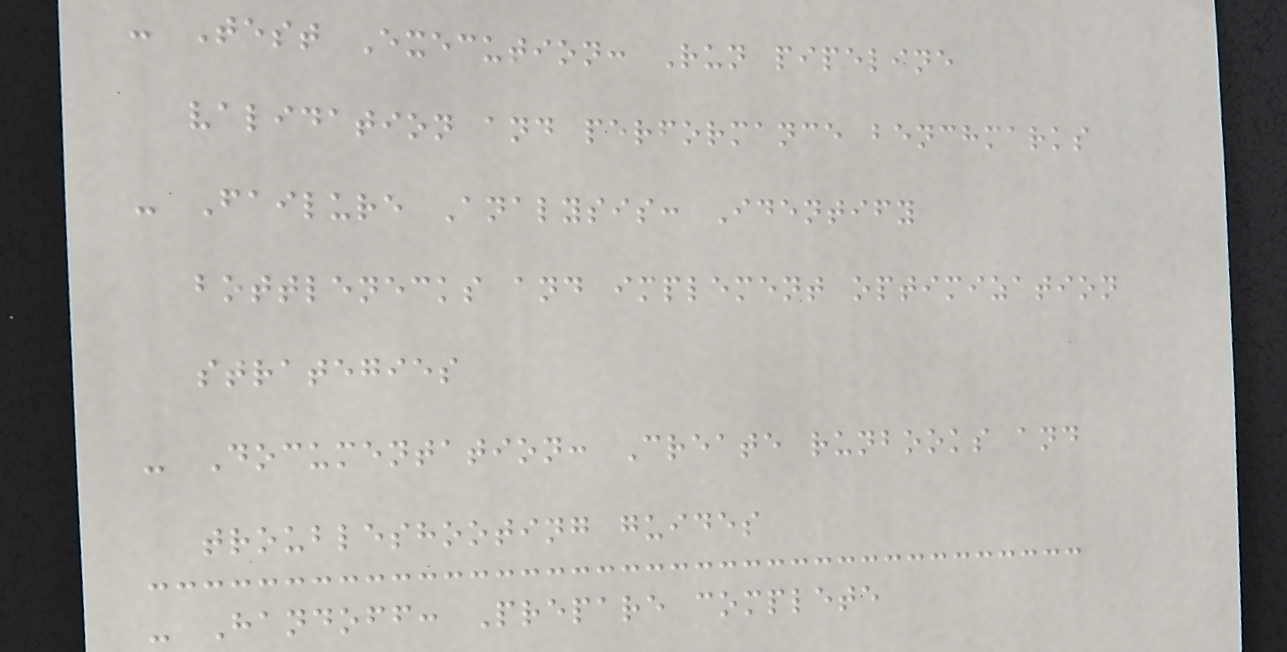- Test Execution: Run pipeline
validation and performance benchmarks
- Failure Analysis: Identify
bottlenecks and implement optimization
strategies
- Documentation: Create runbooks and
troubleshooting guides
- Handoff: Prepare complete
